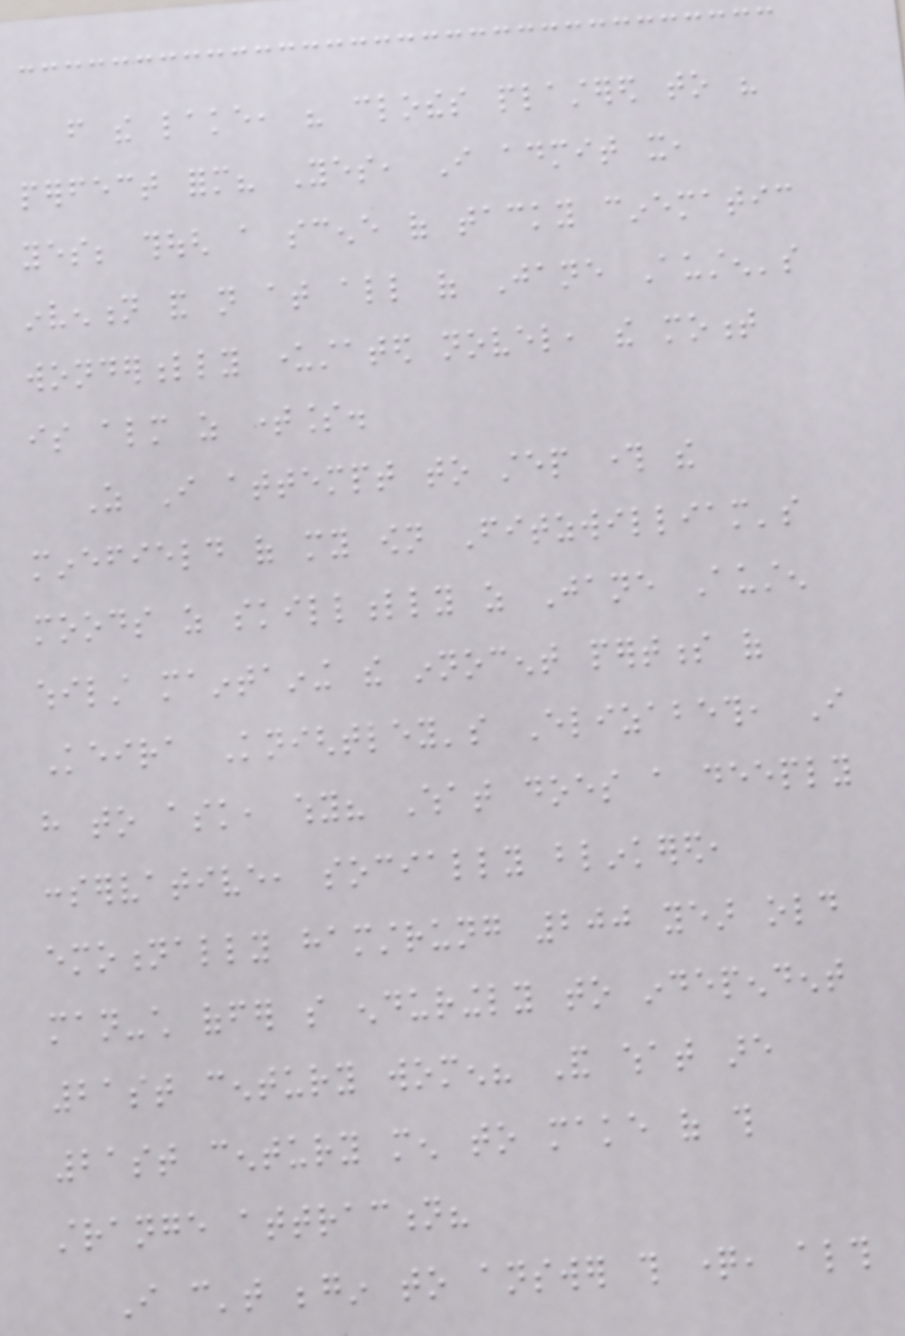from the lake, his clothes plastered to his
perfect form? Yes, I admit it,
yes; though a scene of tacky cinematic
invention and not at all of Jane Austen's
wonderfully understated novel, the moment
is almost as timeless.
As I attempt to step through the
minefield of my own Fitzwilliam's
moods as skillfully as Jane Austen
whilst maintaining the innocent pertness of
Keira Knightley's Elizabeth, I
have to ask, why? What does a deeply
conservative, socially blinkered,
emotionally hamstrung 200 year old
man-child offer so enduringly to independent
21st century women? And what are
21st century men to make of this
strange attraction?
I can't begin to answer this question, although
